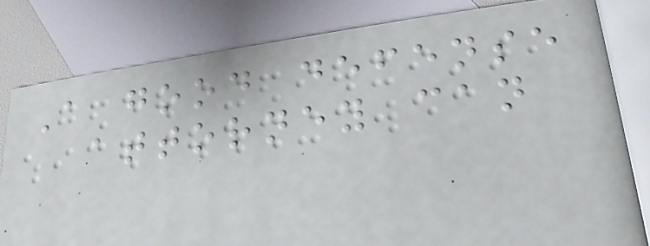A good defense
attorney can
